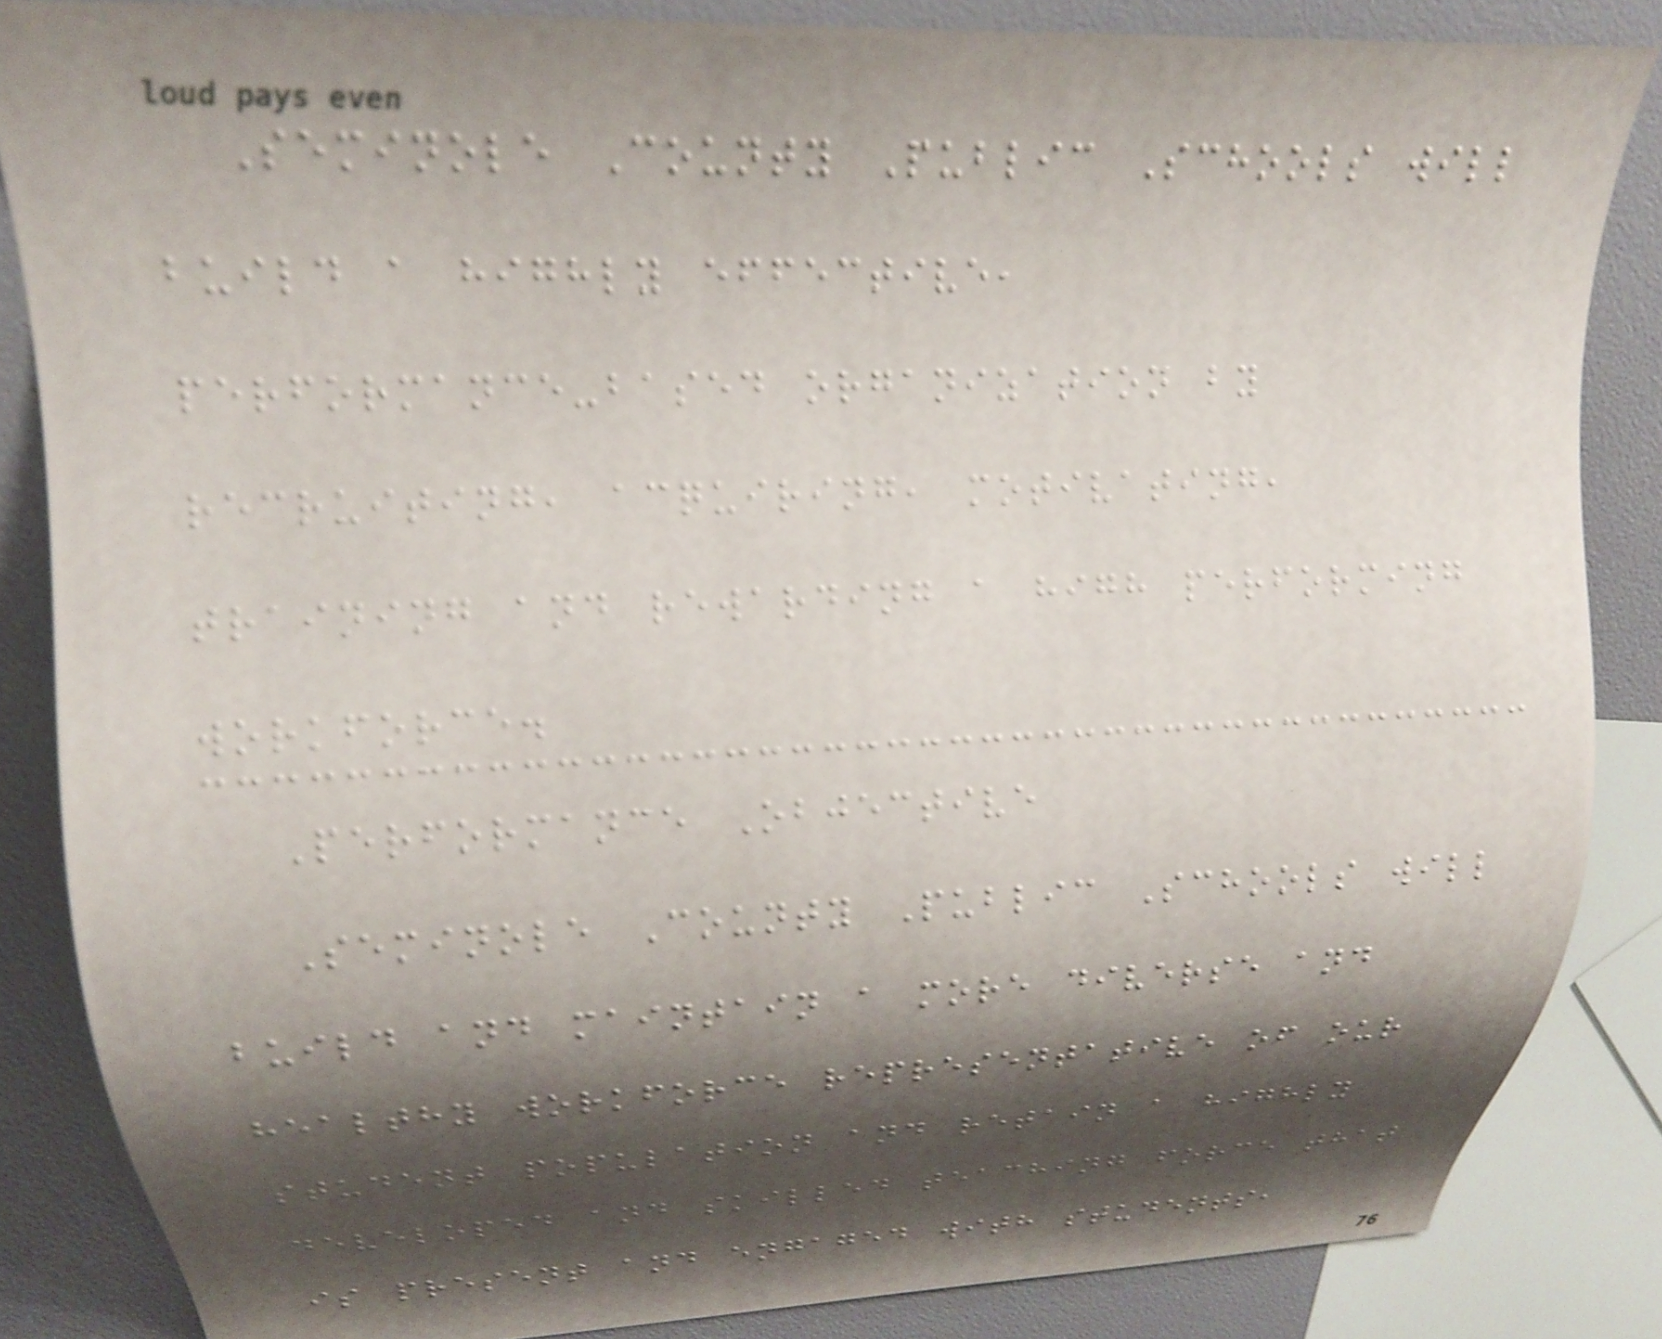Seminole County Public Schools will
build a highly effective,
performance-based organization by
recruiting, acquiring, motivating,
training and rewarding a high performing
workforce.
Performance Objective
Seminole County Public Schools will
build and maintain a more diverse and
healthy workforce representative of our
student population and retain a highly
developed and skilled teaching force that
is present and engaged with students,
